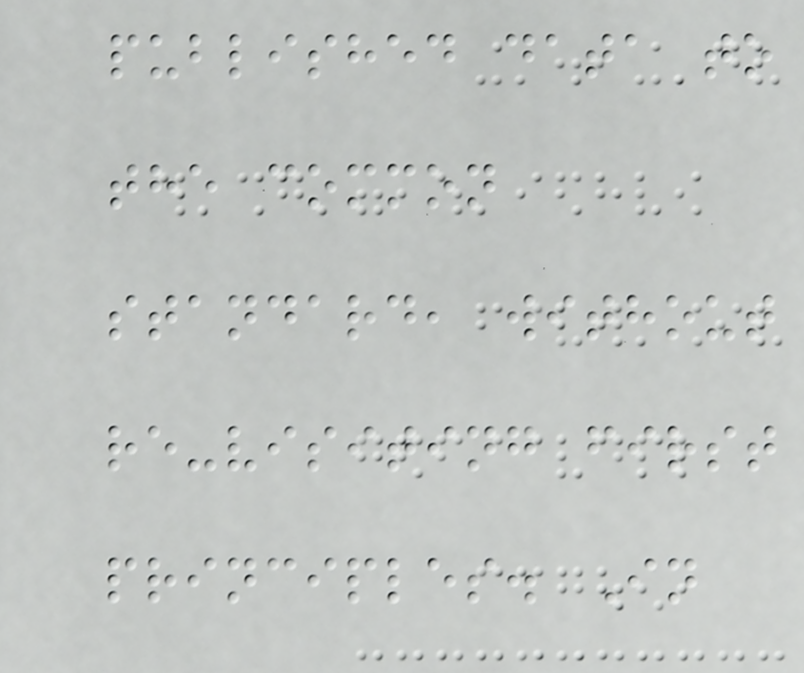published data to
the common
standard, without
re-visiting first
principles. In
